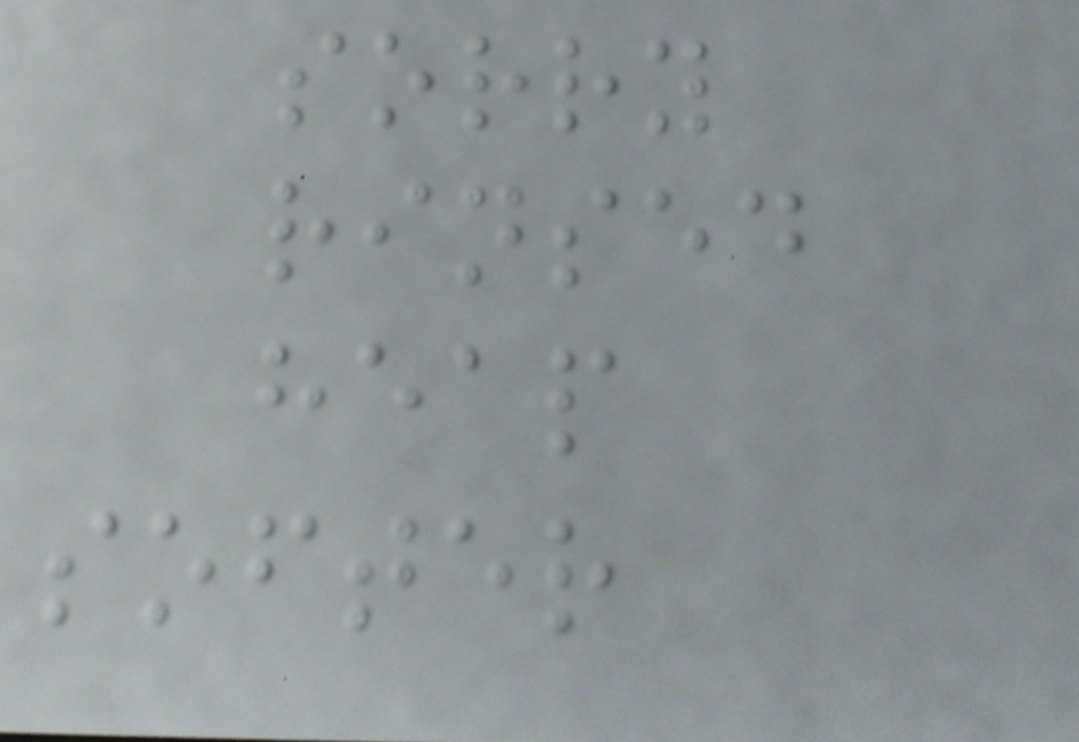sorry
rinsed
heap
softer
